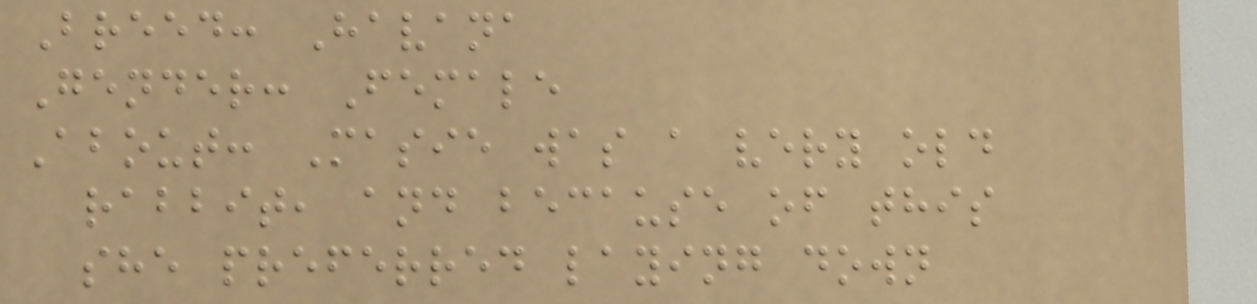Breed: Havana
Gender: Female
About: Masie was a very old
rabbit, and because of this
she preferred laying down
